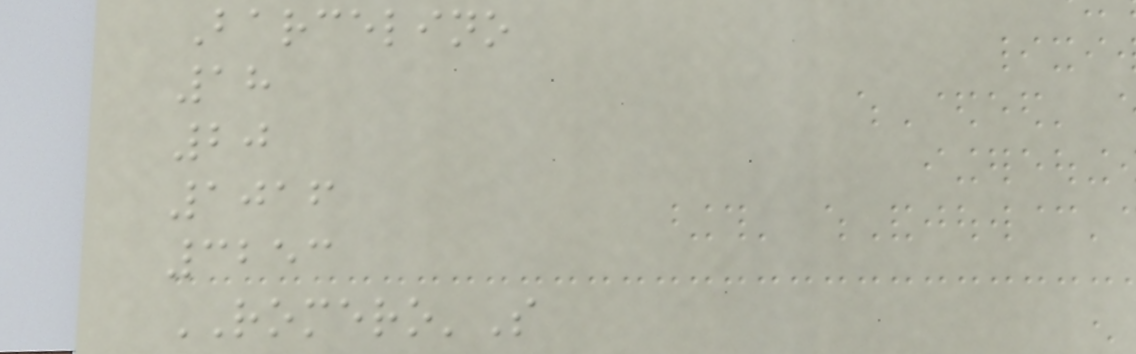Barcelino
18
20
1016
3253
ROMERO'S
